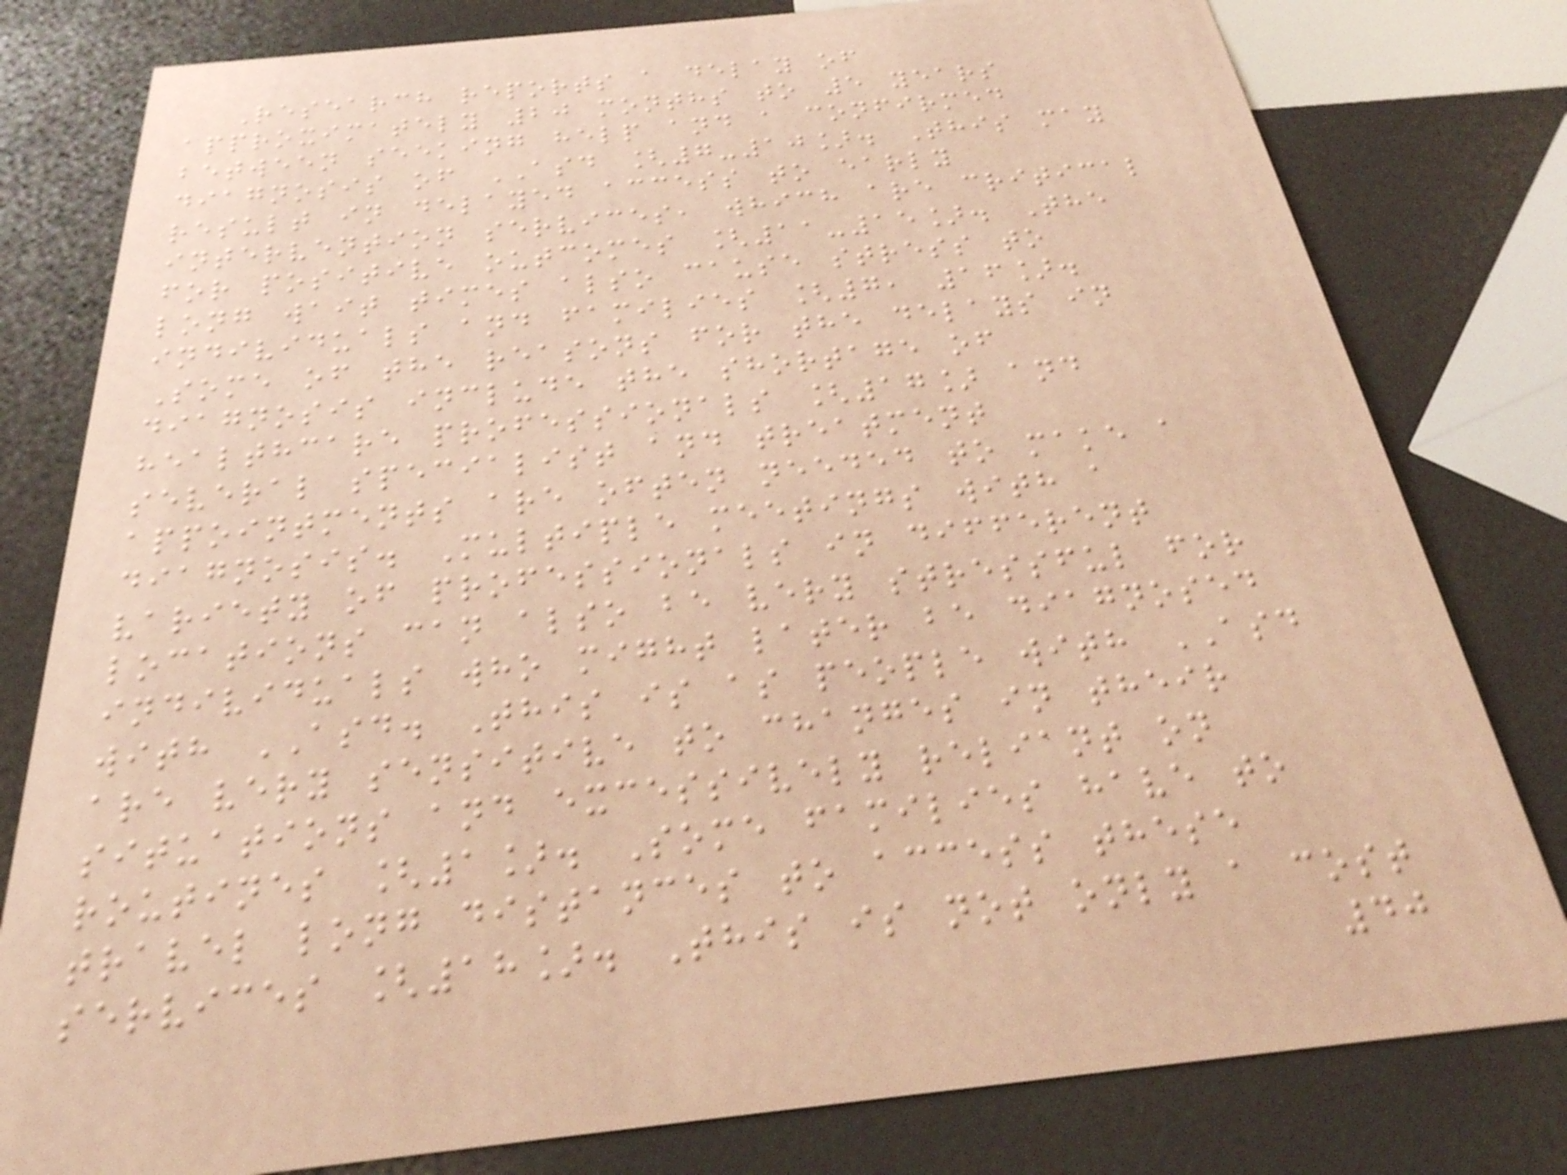Research reports a delay of
approximately 20 months to 5 years
between seeking help and a confirmed
diagnosis of ASD [7-10]. This may
result in delayed access to early
intervention services, which are critical
for positive outcomes [11-15]. The
long wait times also cause stress to
individuals and families [7, 16].
Some of the reasons for the delays in
diagnosis include the shortage of
healthcare professionals [17] and
several specialist and treatment
appointments are often needed to make a
diagnosis. Multiple meetings with a
variety of professionals in different
locations can also be very stressful for
individuals who might later be diagnosed
with ASD. This is as people with ASD
are very sensitive to changes in their
situations and excessively reliant on
routines [1]. Some families have to
travel long distances to access these
services [18]. This is not only a cost
40
